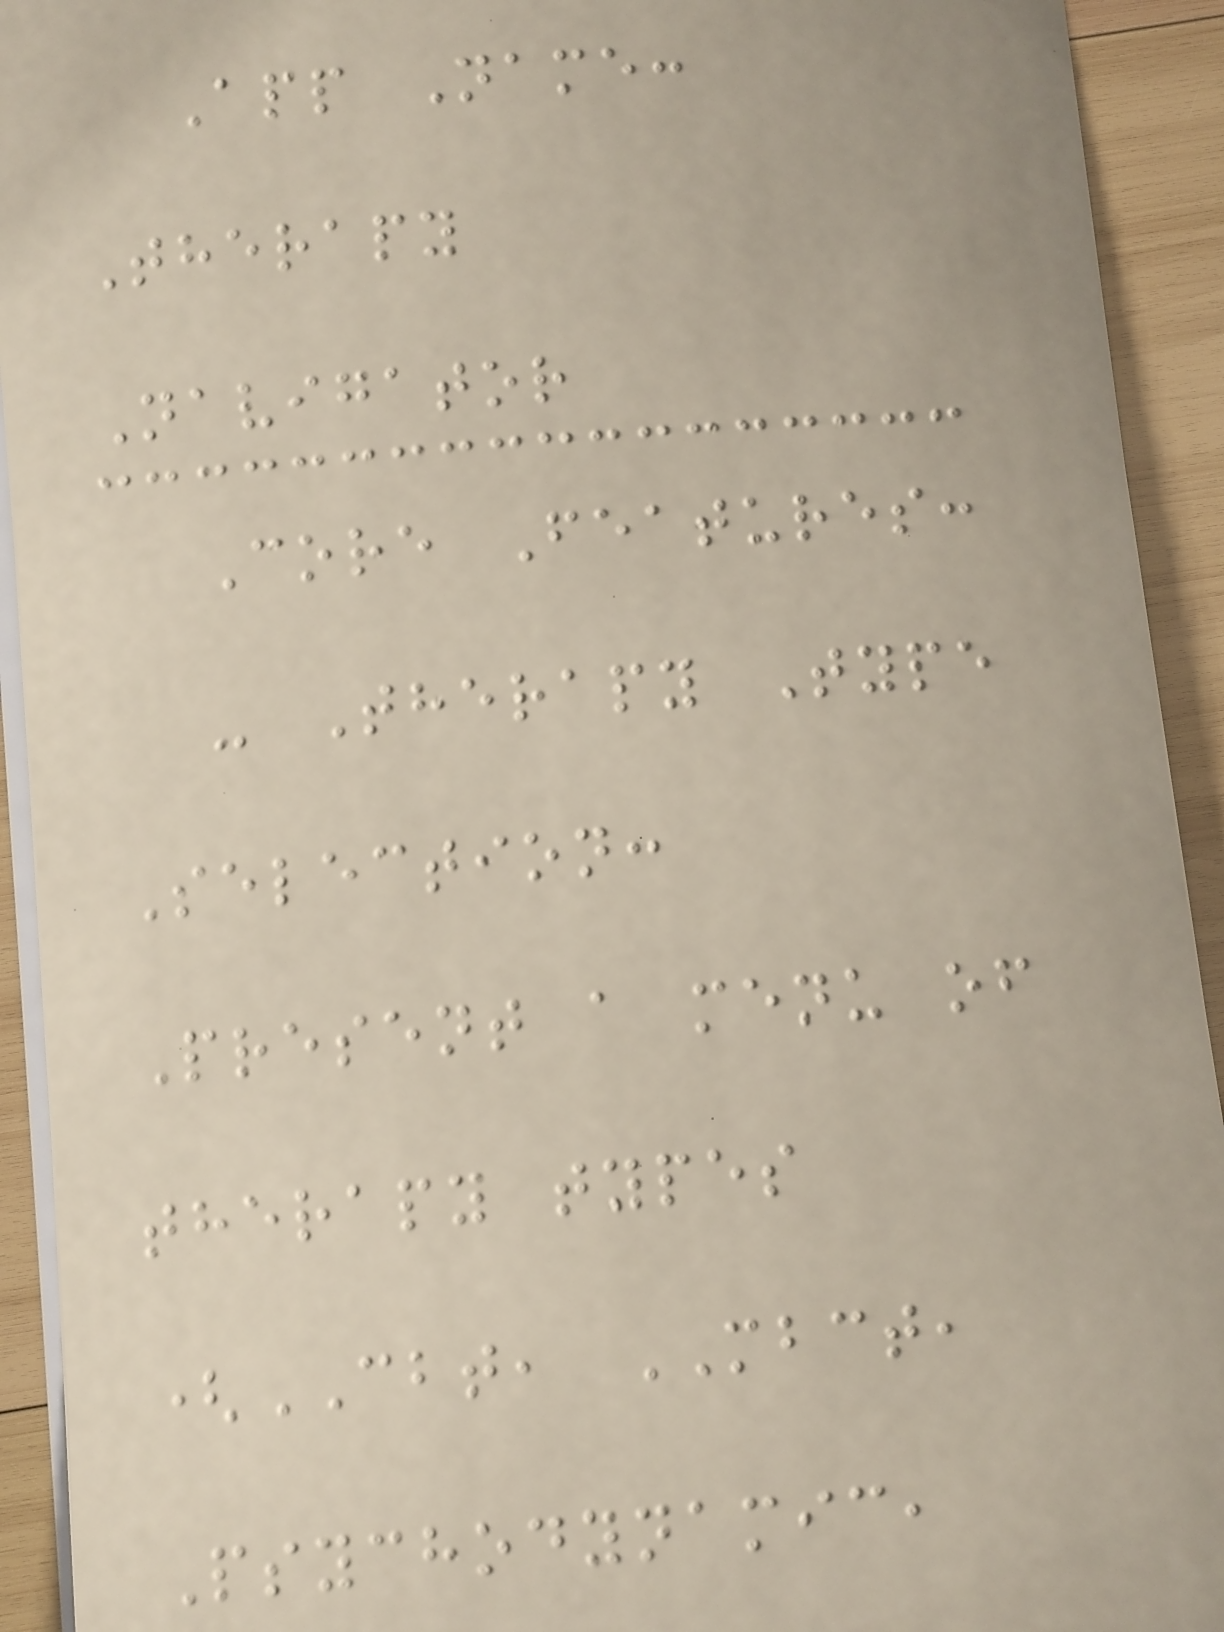App Name:
Therapy
Navigator
Core Features:
- Therapy Type
Selection:
Present a menu of
therapy types
(CBT, MBCT,
Psychodynamic,
